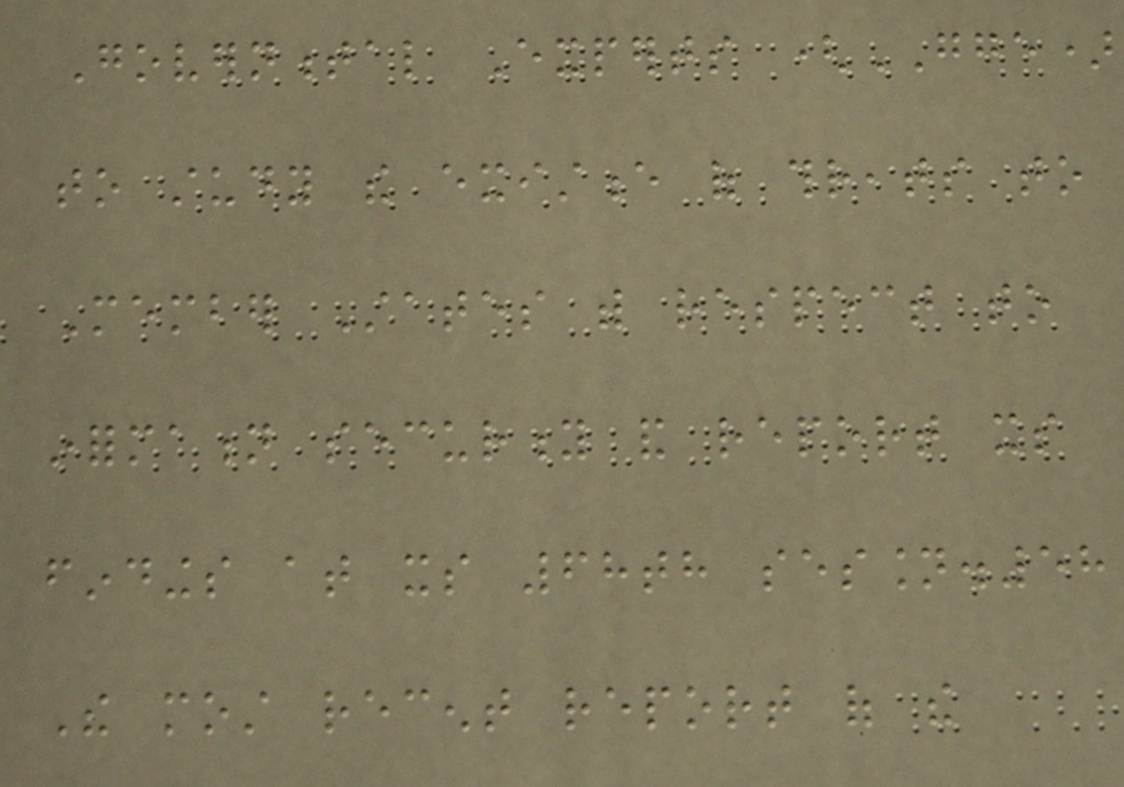Governmental Experts (GGE)
to study the existence of threats to
Member States with respect to
information security and report its
findings at its 68th session.58
The most recent report of the
